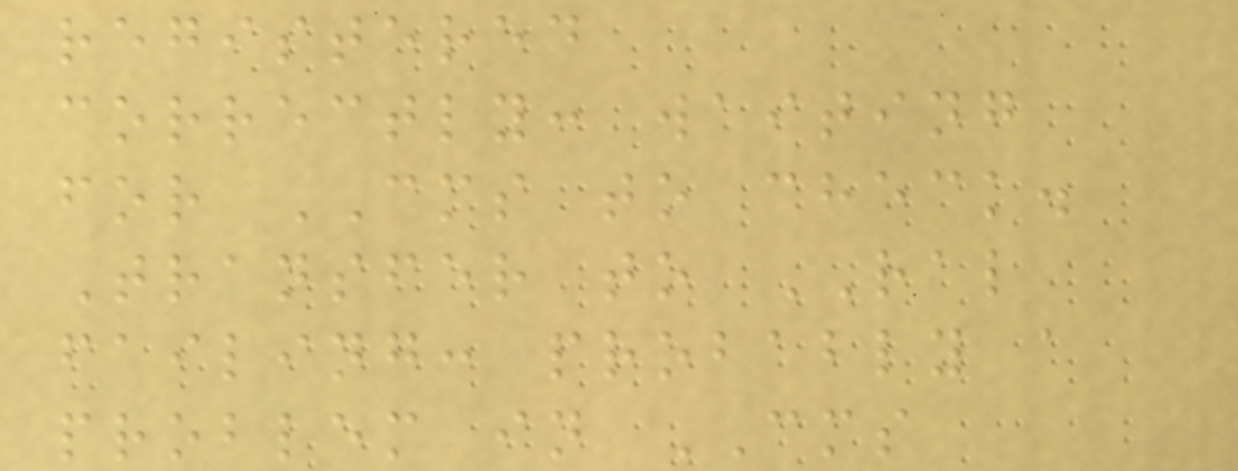registered
correctly: waiting
for CMS to check.
Transfer to RAL
failing: probably a
problem in CMS
